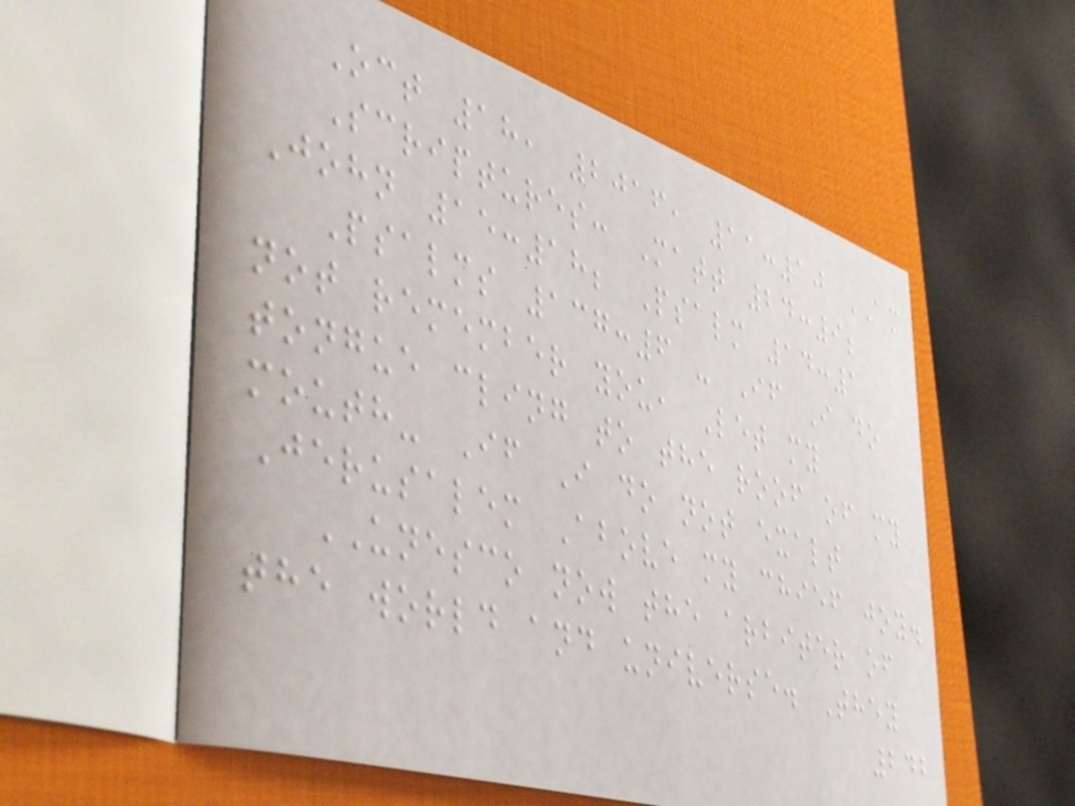Oct 18, 2016, 11:10 AM
Scriptures: Matt 24:9;
John 15:18; Psalm 14:1
Psalms 137:6 - If I do
not remember you, Let my
tongue cling to the roof of my
mouth- If I do not exalt
Jerusalem Above my chief joy.
UNESCO now the arbiter of
the world and universe. They
242
